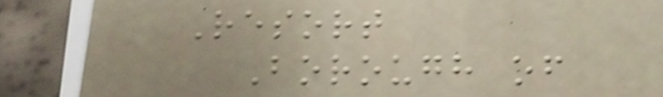Resort
Borough of
